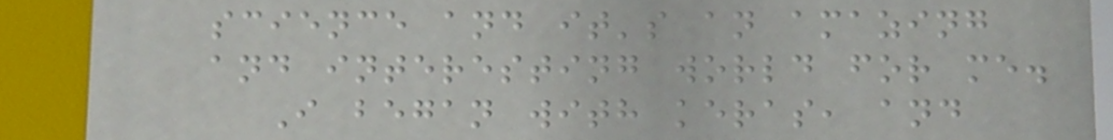science and it's an amazing
and interesting world for me.
I began with keras, and
